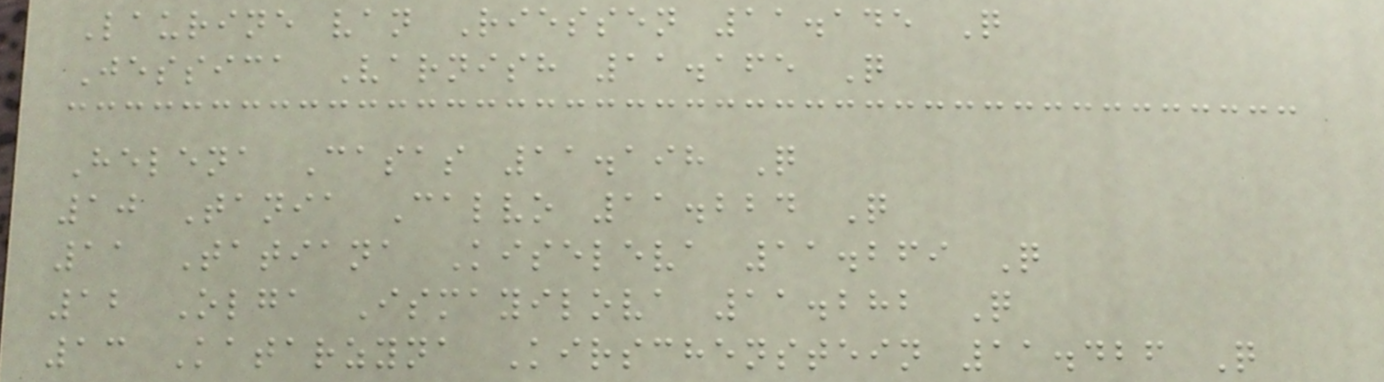Laurine van Riessen 11.145 Q
Jessica Varnish 11.165 Q
Helena Casas 11.198 Q
10 Tania Calvo 11.224 Q
11 Tatiana Kiseleva 11.269 Q
12 Olga Ismayilova 11.282 Q
13 Katarzyna Kirschenstein 11.426 Q
